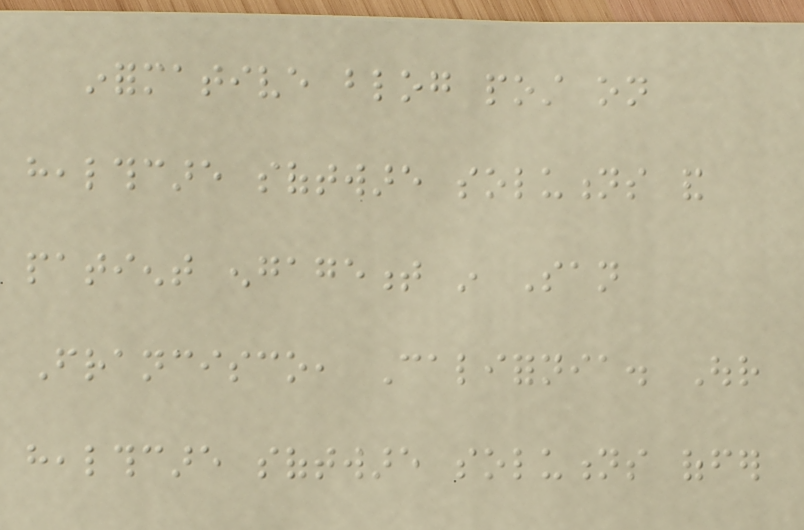informative blog post on
healthcare software solutions and
patient engagement in San
Francisco, California. Our
healthcare software solutions offer
